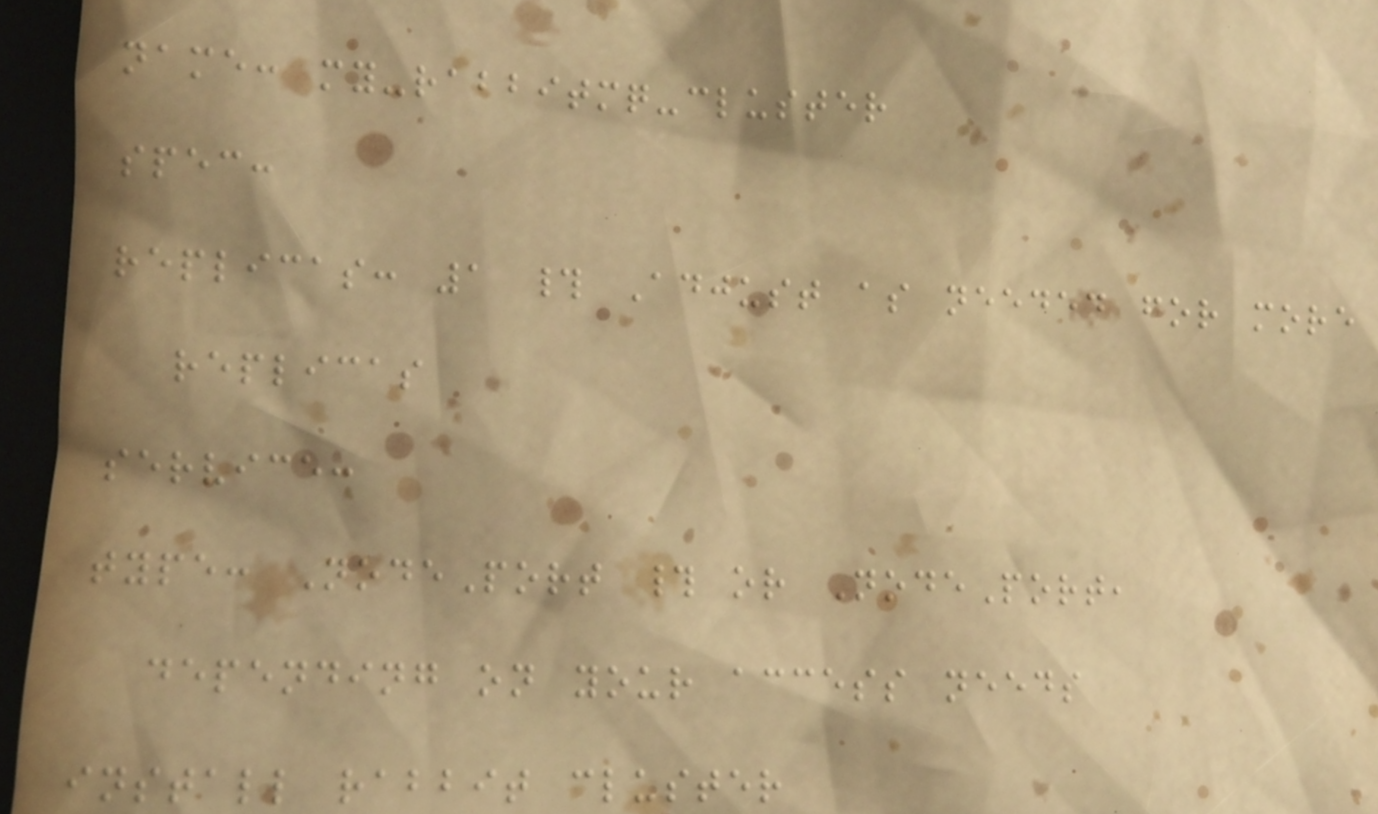name: my-rabbitmq-cluster
spec:
replicas: 1 # Adjust as needed for more
replicas
service:
type: NodePort # or NodePort,
depending on your access needs
install rabbit cluster
